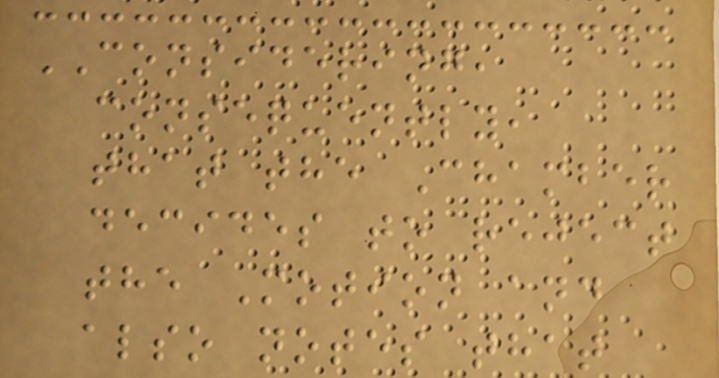CONSIDERING,
consequently,
that the Chamber
decides to reject
the Motion and
also notes that
